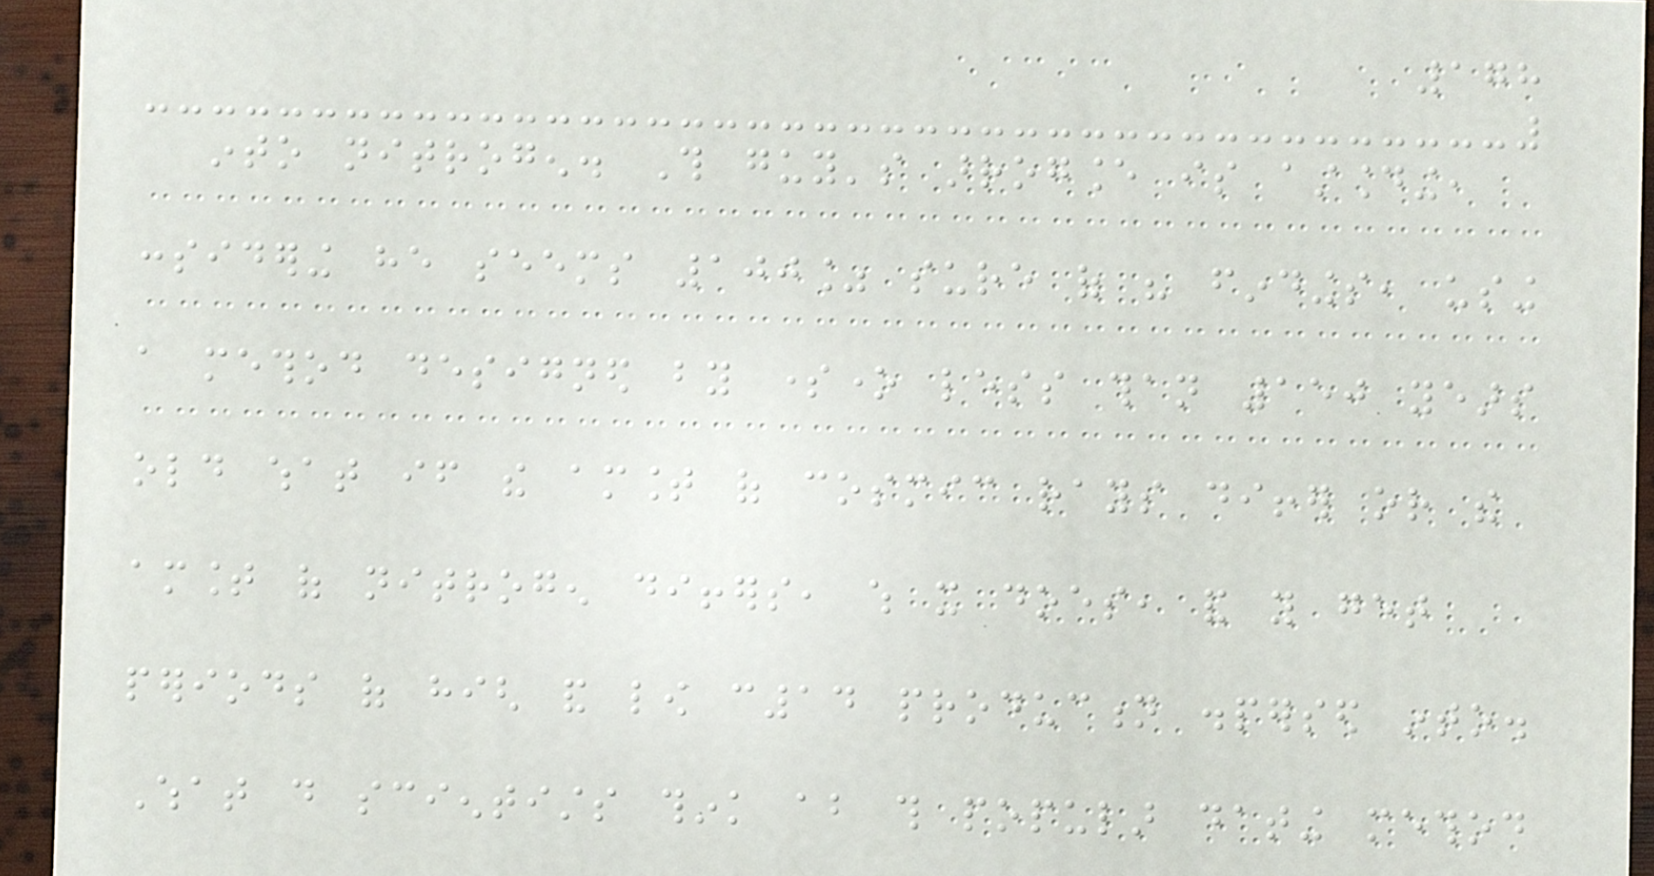178
into nitrogen. This guy's arrogance is astounding,
considering he seems 100% sure of his findings, using
a method designed by someone less than 150 years
old what if the amount of cosmic rays differ or the
amount of nitrogen differs, which it does, and you get
periods of high and low c14 production dispersed into.
What do scientists think about this popular dating method
